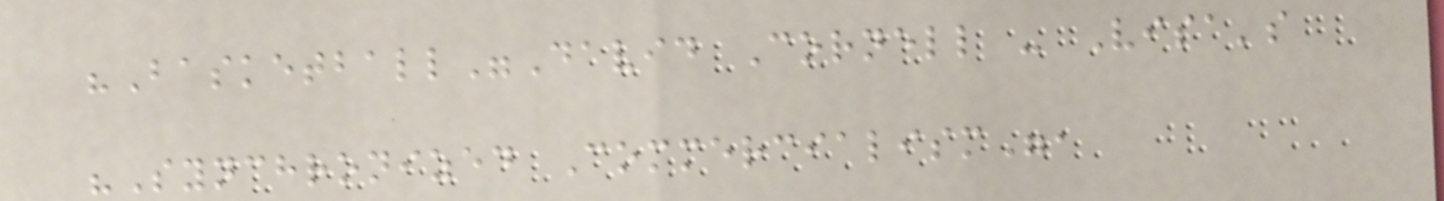"Basketball"David Cornell - Visa's
"Synchronized Commercialism",
